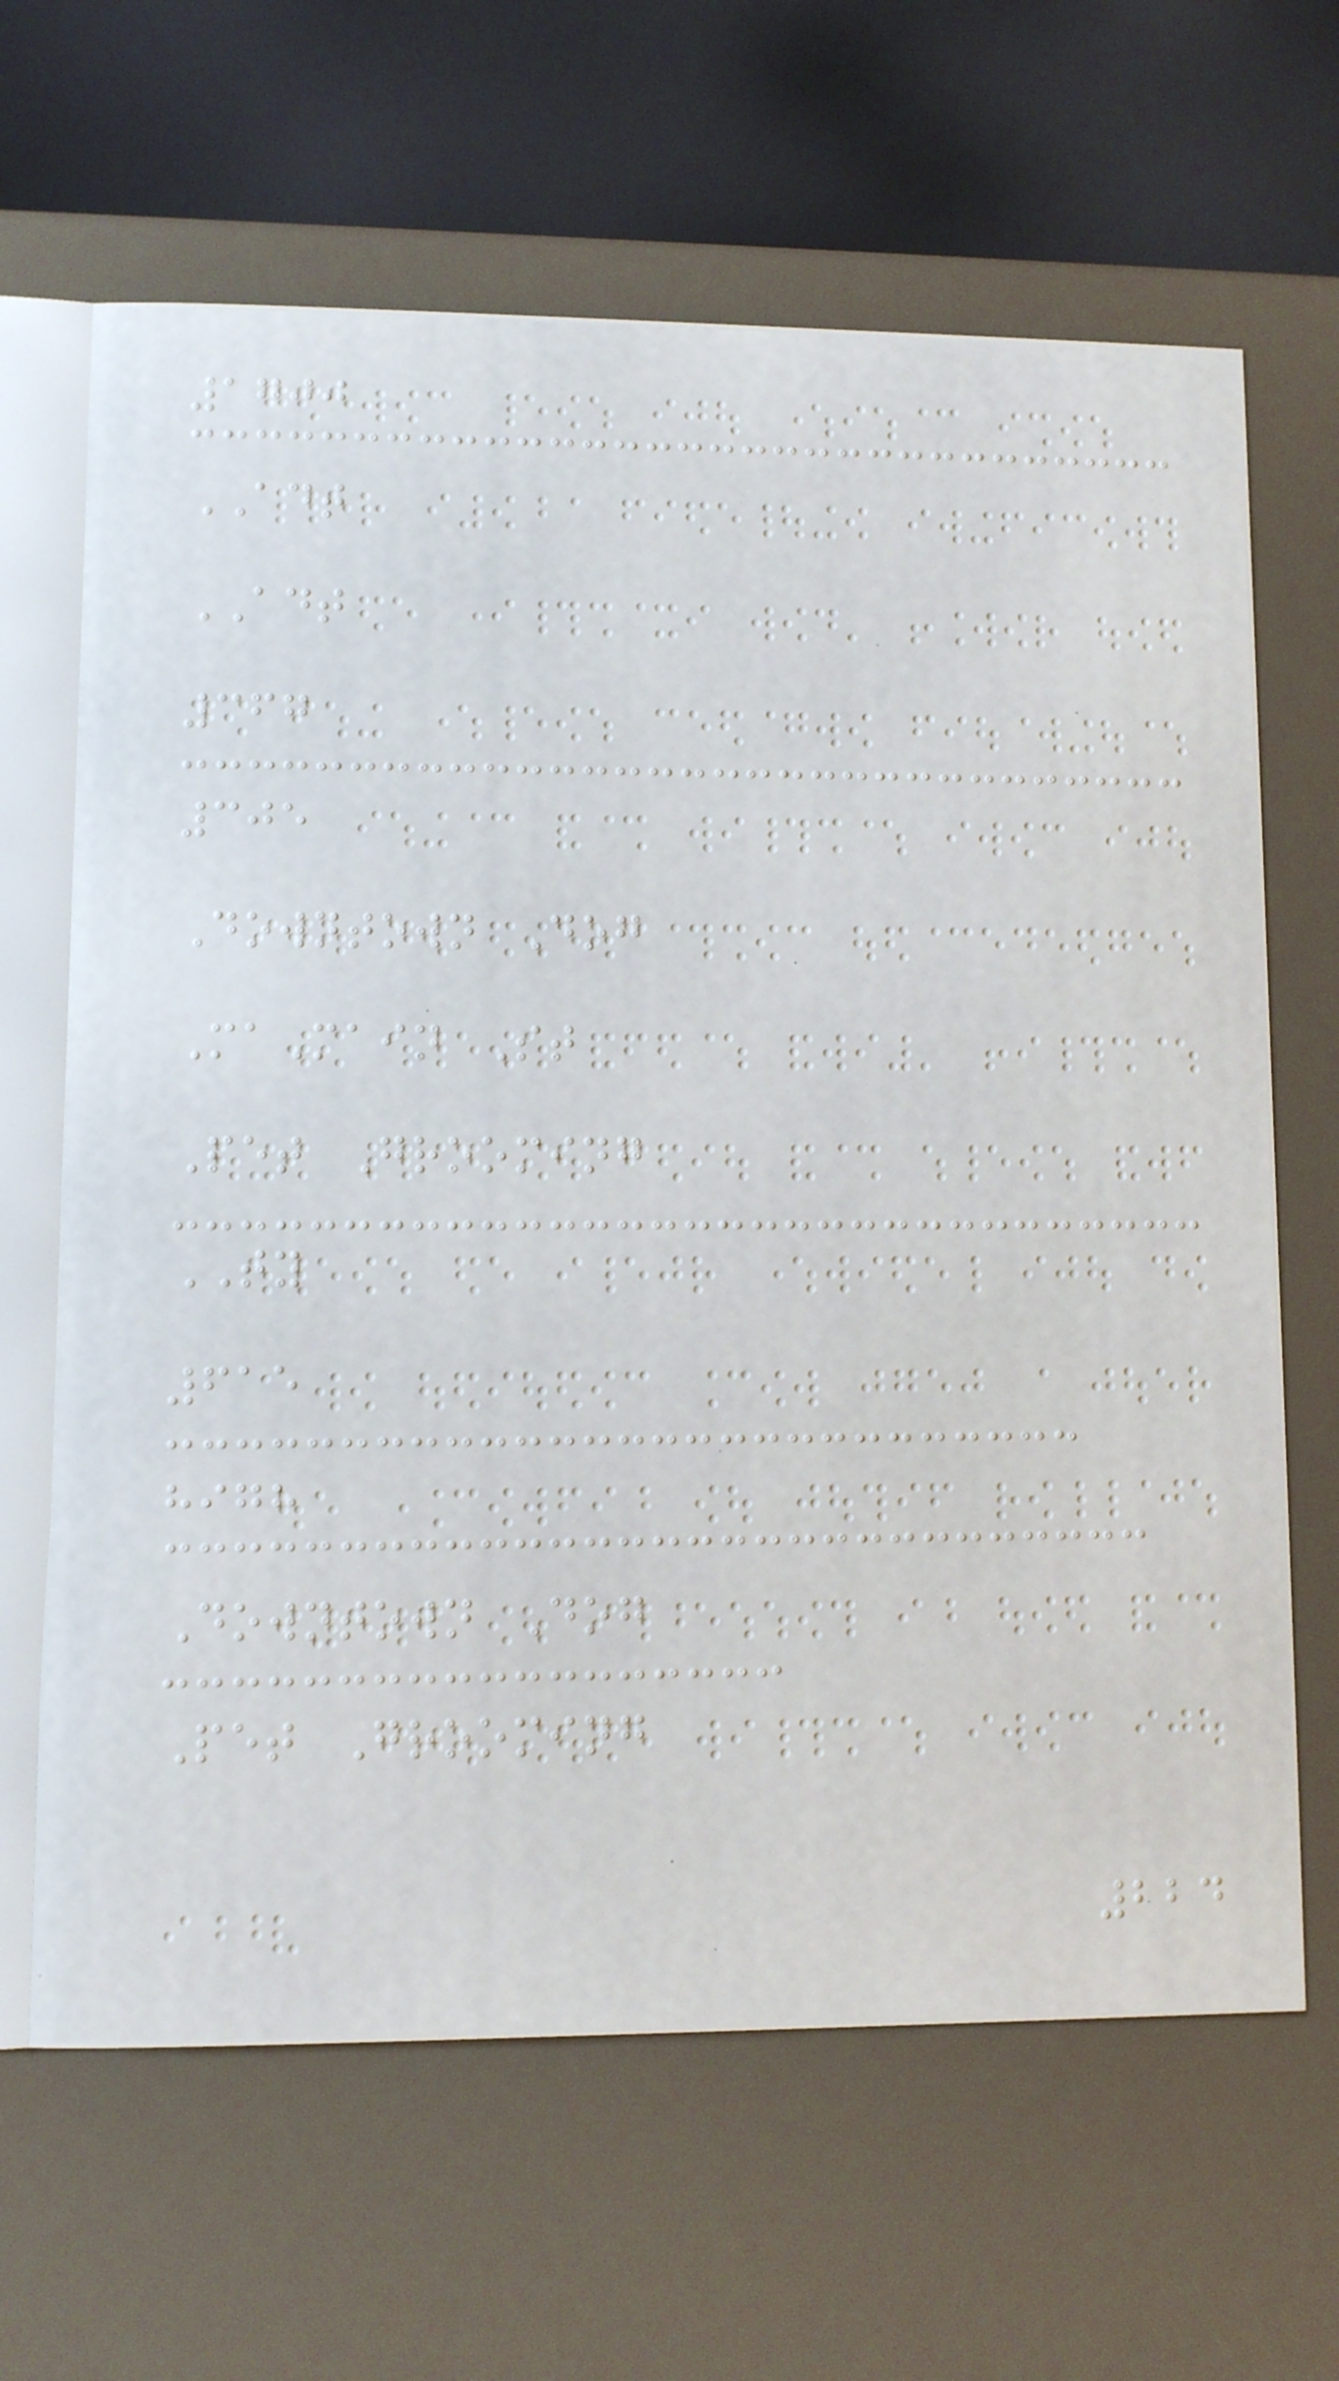1700
ADT
ADT
367
305
Downtown Dog
MaMain St
Pet Grooming
TY
615
high
Downtown Dog
Pet Grooming
224
